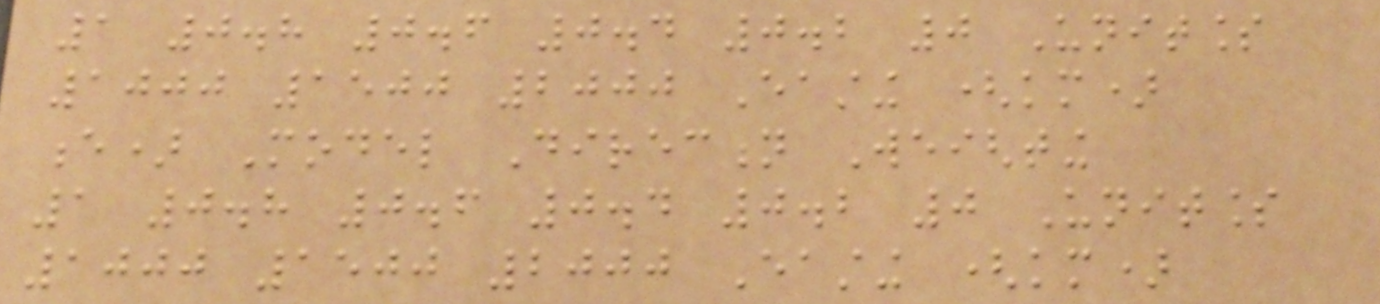1 0.8 0.6 0.4 0.2 0 Unitless
1000 1500 2000 Easting (km)
e) Model Direction Weighting
1 0.8 0.6 0.4 0.2 0 Unitless
1000 1500 2000 Easting (km)
